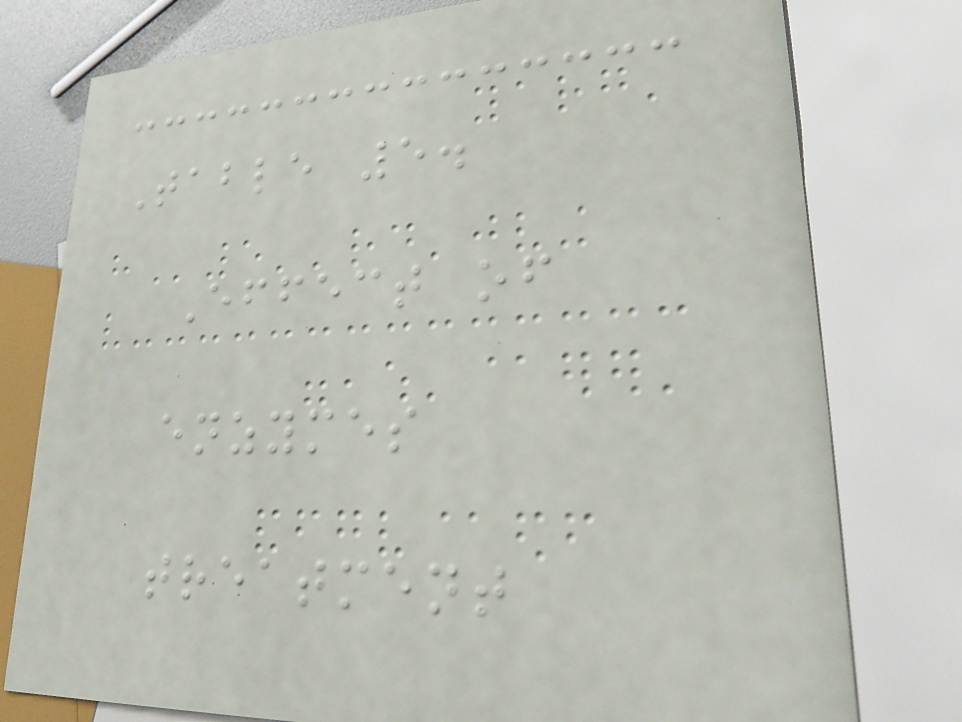Table 5.
Effect of
enzymes
treatment
